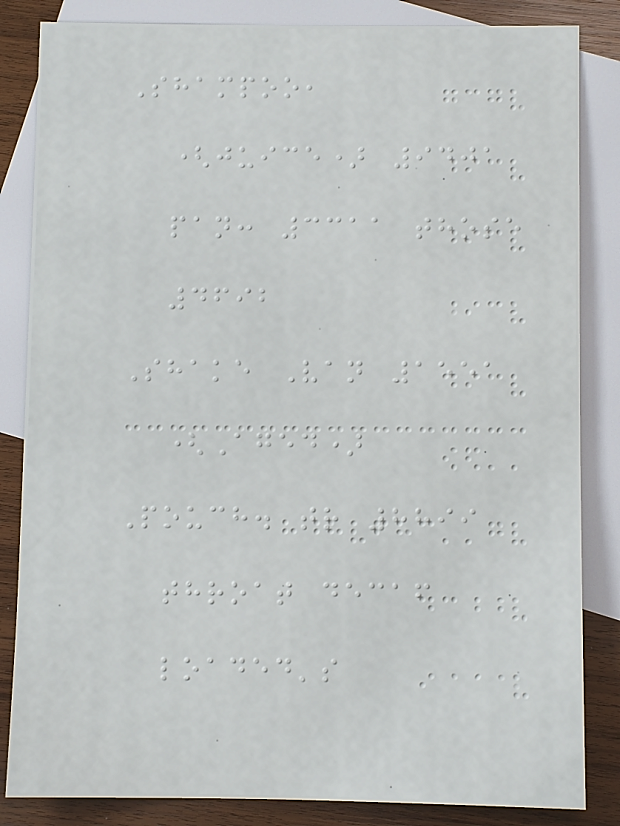Shampoo,
(juice) 9401
pan: 3311 those
4692
Shake Van 1551
(Aged)
Pouch. tr 8899
throat decaf
loaded's
